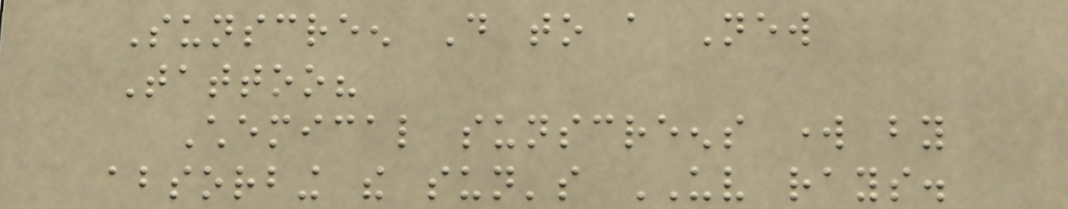Sunscreen Do to a New
Tattoo?
Chemical sunscreens work by
absorbing the sun's UV rays.
